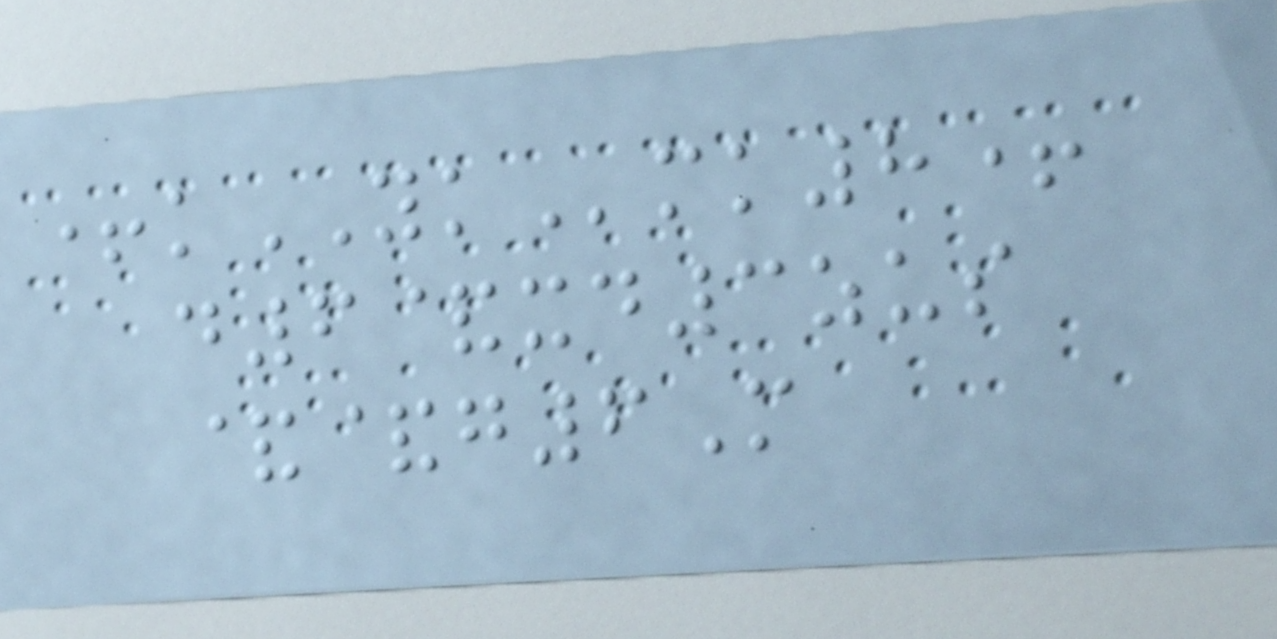+kYKmk8+
d6&xd3zus
&&g6M
